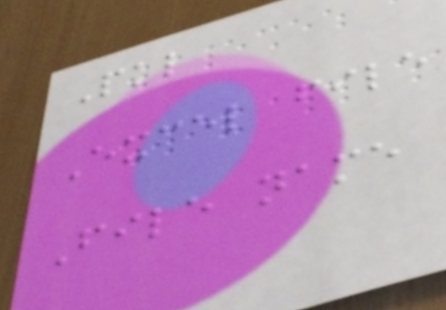Pkl
Excel file
File name
